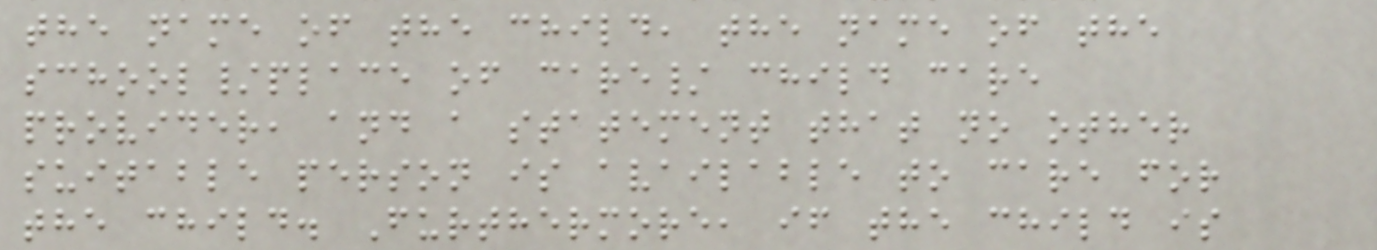the name of the child, the name of the
school/place of care/ child care
provider, and a statement that no other
suitable person is available to care for
the child. Furthermore, if the child is
